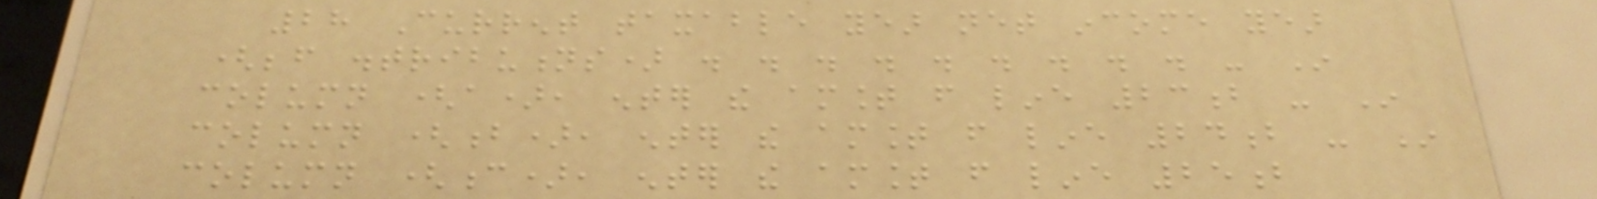28 Current taxable year net income year
(before distributions) . . . . . . . . . - In
column (a), enter the amount from line 23b - In
column (b), enter the amount from line 24b - In
column (c), enter the amount from line 25b
